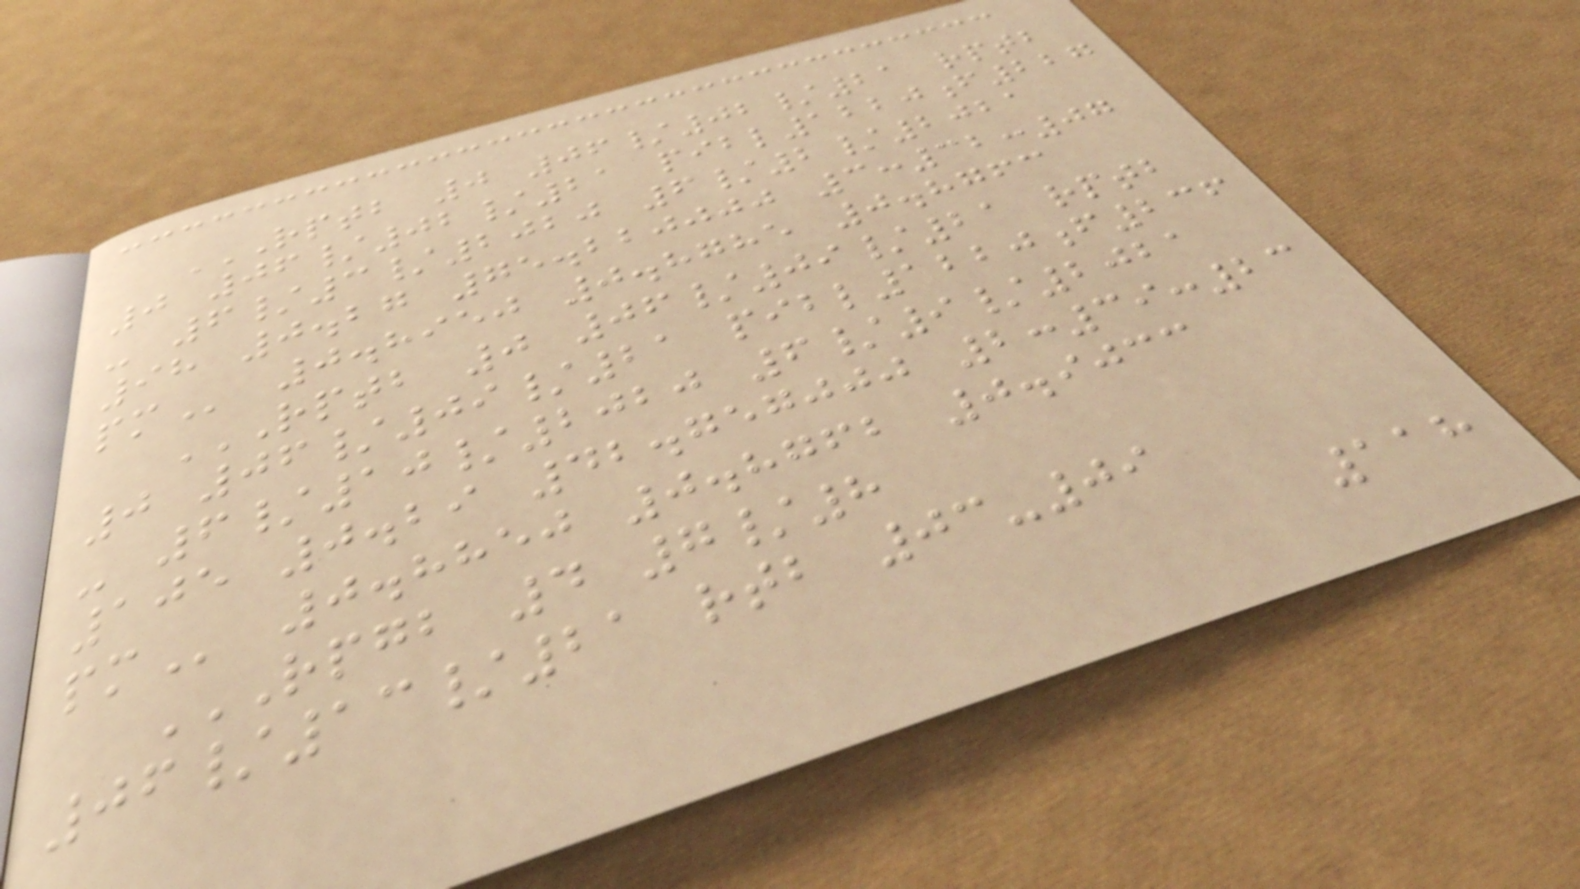RPTB 0 06/02/21 RPTB
0 06/02/21 PIBL1220F227
- 6/3/2020 6/2/2021
98 0.27 75.220000 3:32:07
PM 0.8950 0.8785 0.8763
RPTB 0 06/09/21 RPTB
0 06/09/21 PIBL1220F236
- 6/10/2020 6/9/2021
105 0.29 42.757000 2:39:23
PM 0.8850 0.8762 0.9033
RPGB 4 7/8
06/13/21 RTB 03-09
118
